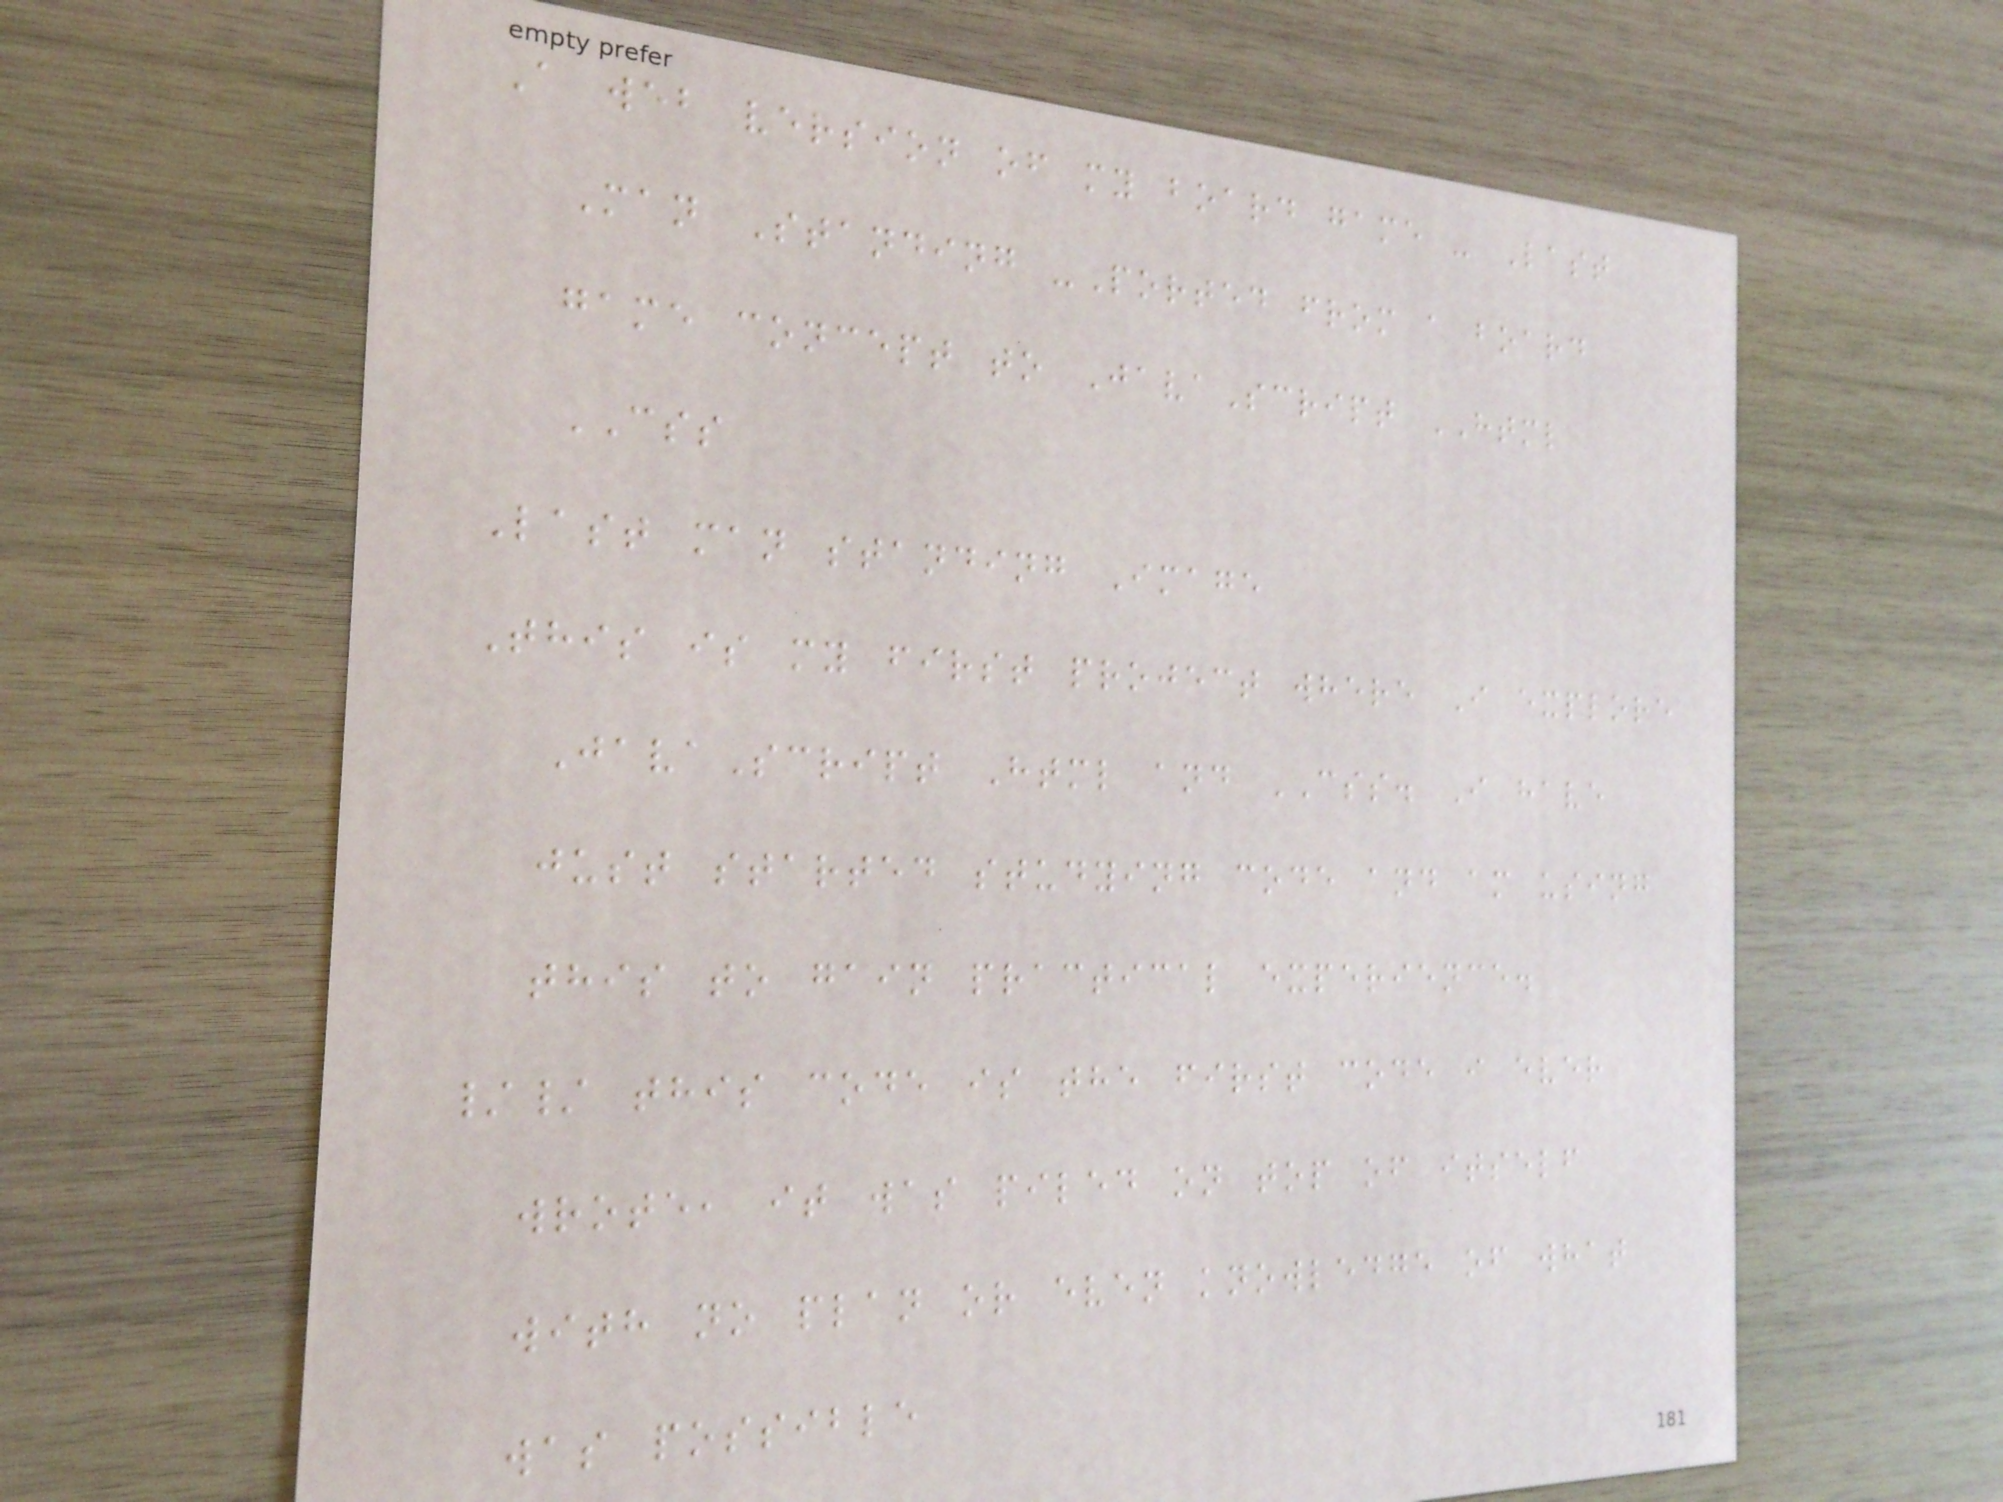A web version of my board game - Last
Man Standing -Ported from a board
game concept to JavaScript HTML
CSS
Last man standing Image
This is my first project where I explore
JavaScript Html and CSS. I have
just started studying code and am using
this to gain practical experience.
// this code is the first code i ever
wrote, it was piled on top of itself
with no plan or even knowledge of what
was possible
